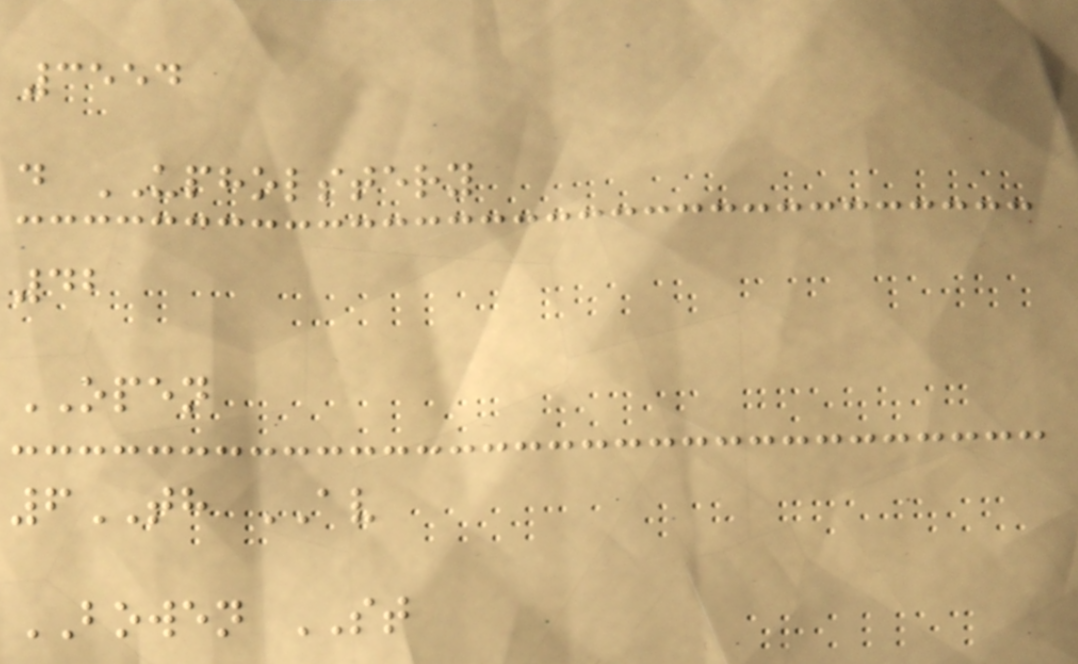3554
d UPHOLSTERY
42
OPEN
6TH AV
BOWEN ST
